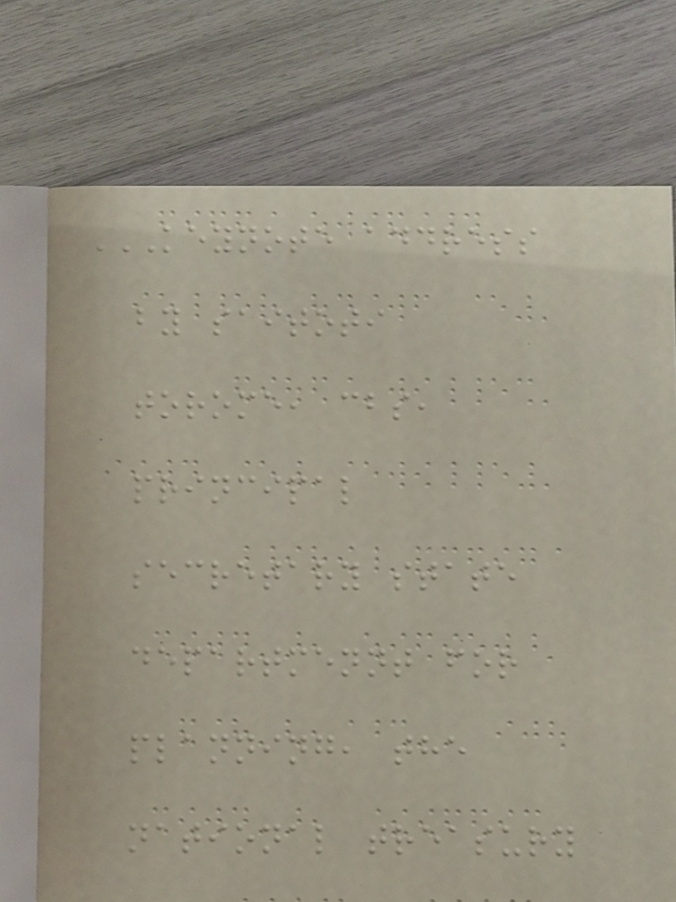KEYNOTE ADDRESS
BY SAITOTI
TOROME, CBS,
PRINCIPAL
SECRETARY STATE
DEPARTMENNT FOR
PLANNING, THE
NATIONAL TREASURY
